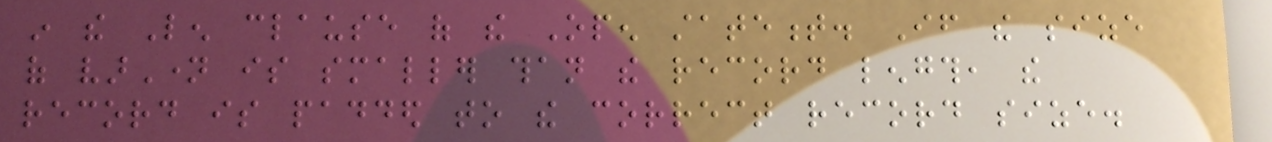in the Len clause of the Open statement. If the size
of varName is smaller than the record length, the
record is padded to the correct record size.
